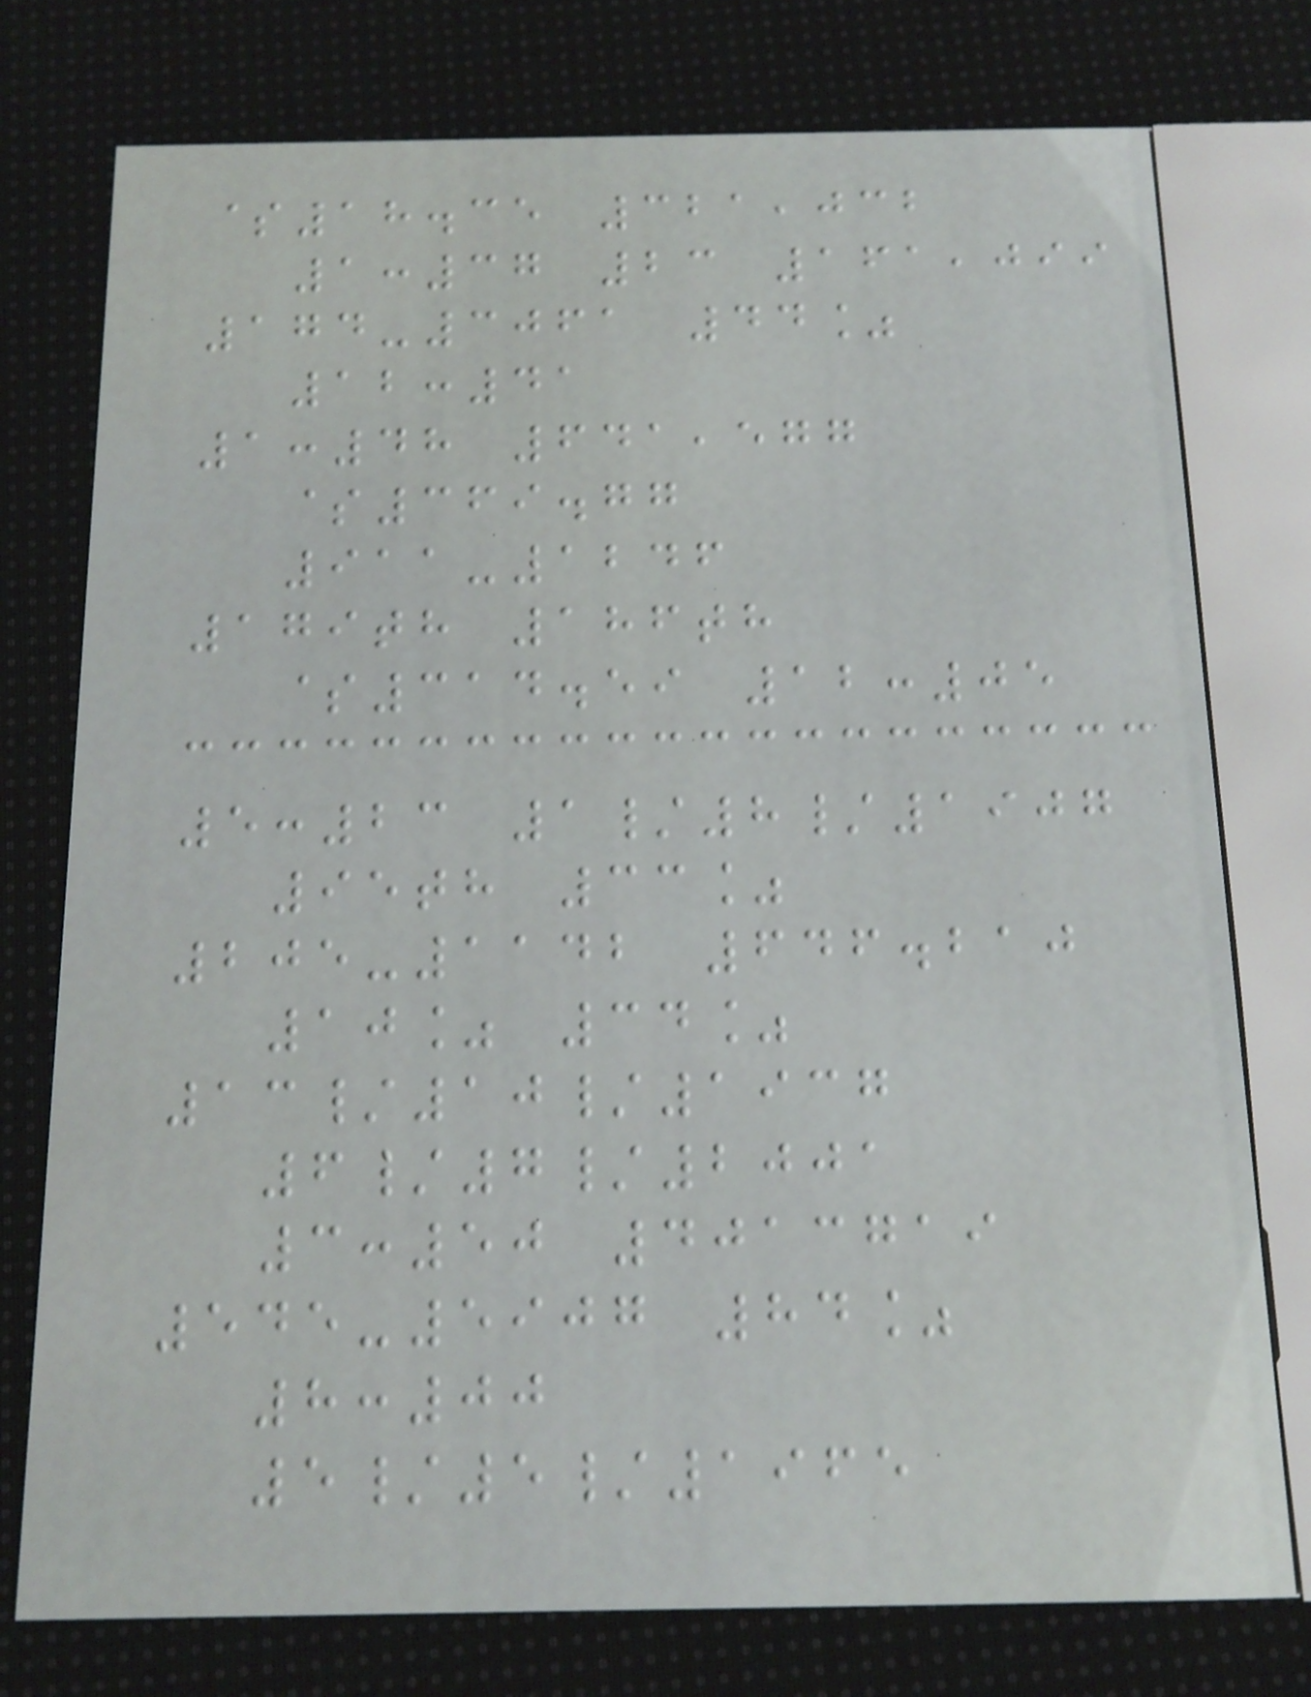$18.35 321,032
1:37 23 161,099
174-3061 44%
12:41
1:48 641,577
$369.77
911-1246
179th 186th
$314.59 12:05
5:23 1/8/1907
95th 33%
205-1142 646.210
10% 34%
13/10/1937
6/7/2001
3:50 4013719
545-5907 84%
8:00
5/5/1965
